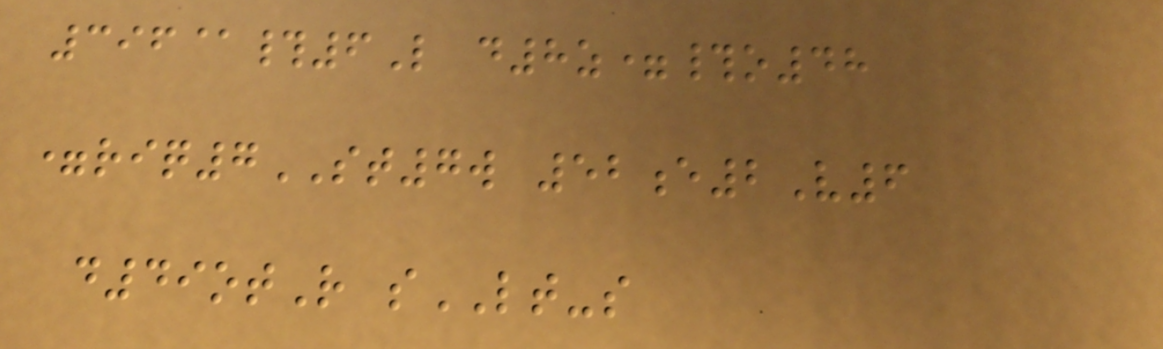396@#6L d8z=#o48
=riq7ST7w 52e2V6
d49otR sLT-s
